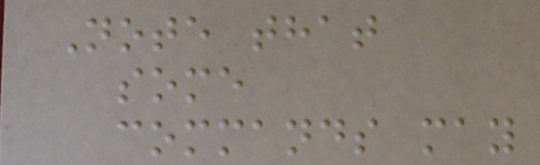Note that
some
commands may
